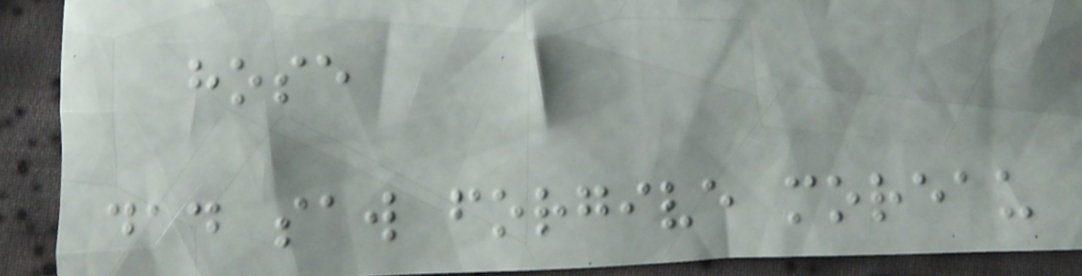hose
dad saw forgive moreau
